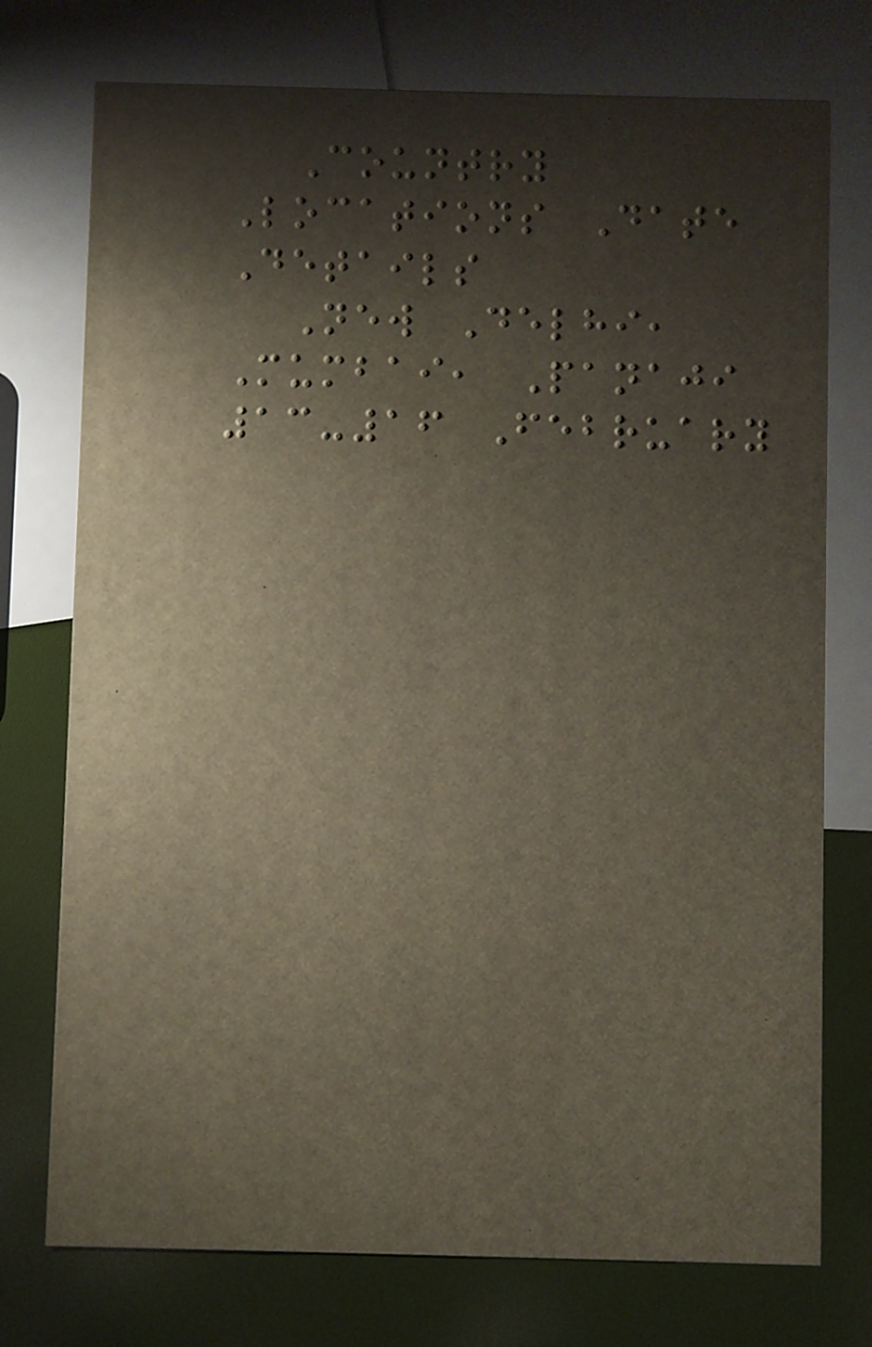Country
Locations Date
Details
New Delhi,
Mumbai, Panaji
13-16 February
